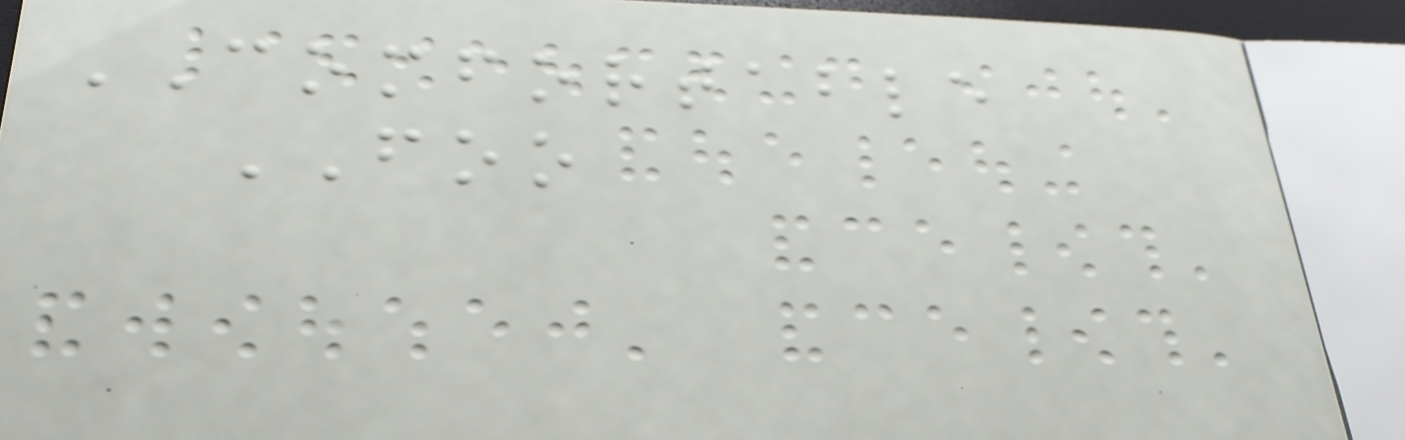COMFORTABLE
FOO
